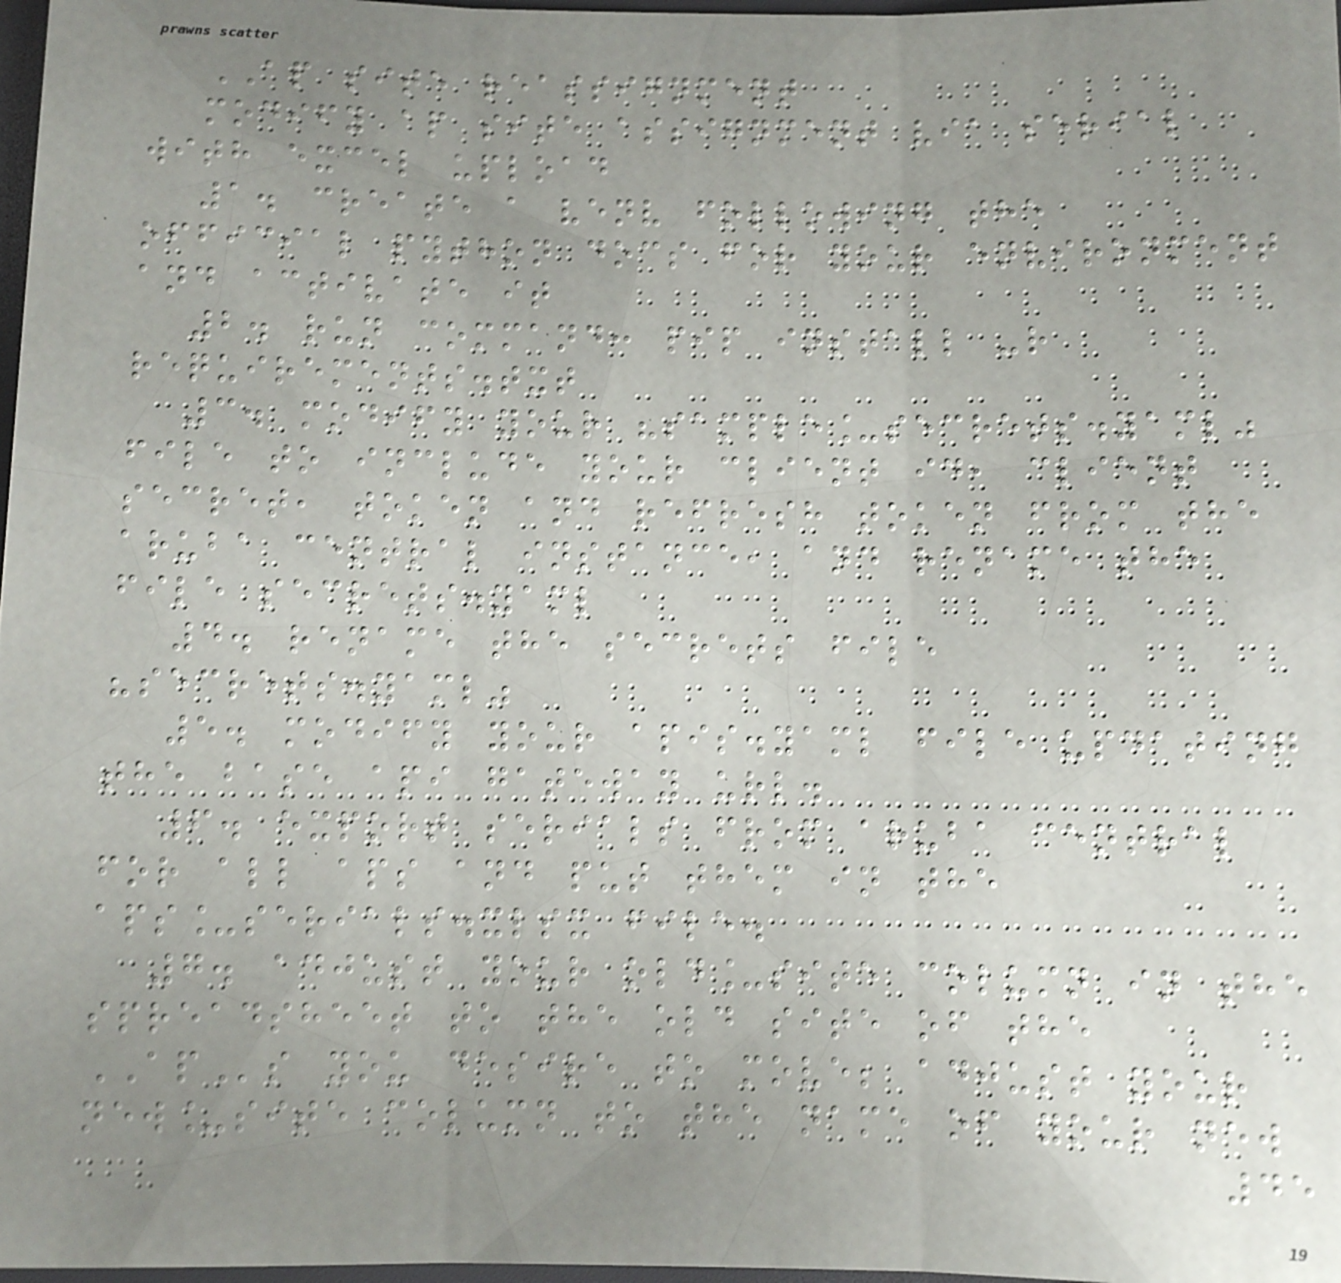AP site reassignment
modify ap site assignment via serial
with excel upload
1. create a venv following the
official python docs for your environment
and activate it
2. run command: pip install -r
requirements.txt
3. modify your "sample_secrets.yaml"
file to include your client id, client
secret, token and refresh token from the
aruba central instance, and rename the
file secrets.yaml
4. rename the secrets file
"secrets.yaml"
5. modify your apis.yaml file updating
the base api gateway url.
6. export serials from aruba central
for all aps and put them in the
aps_serials.xlsx file.
7. adjust your old_site column in the
spreadsheet to the old site of the
APs you desire to move; adjust your
new_site column to the name of your new
45
